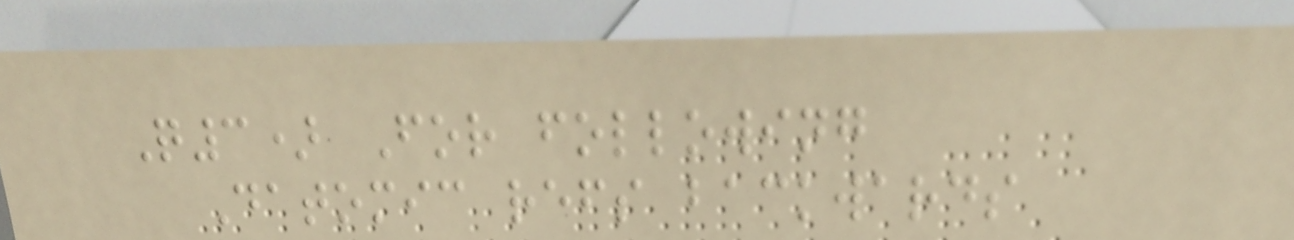Q3) For following
Datomic refs backwards
